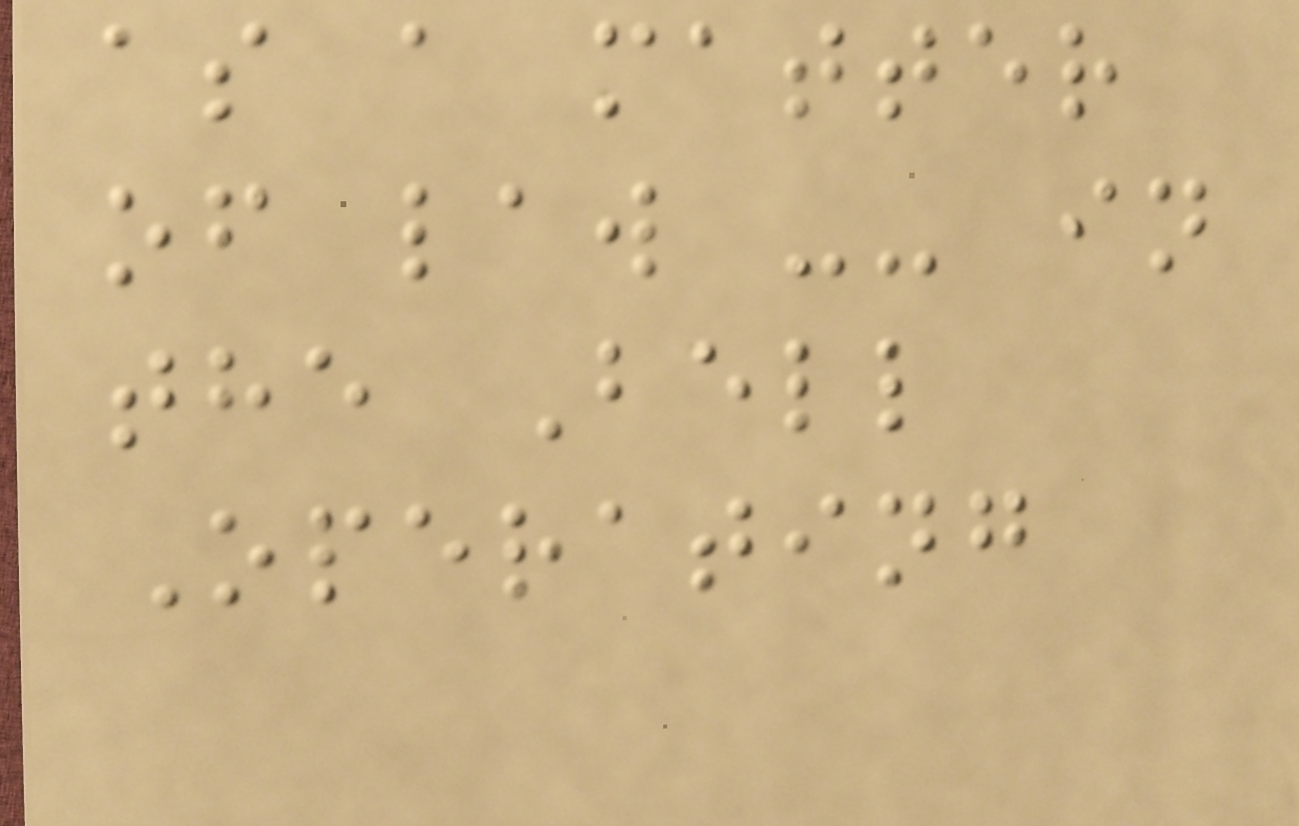as a matter
of law -- in
the Bell
Operating
